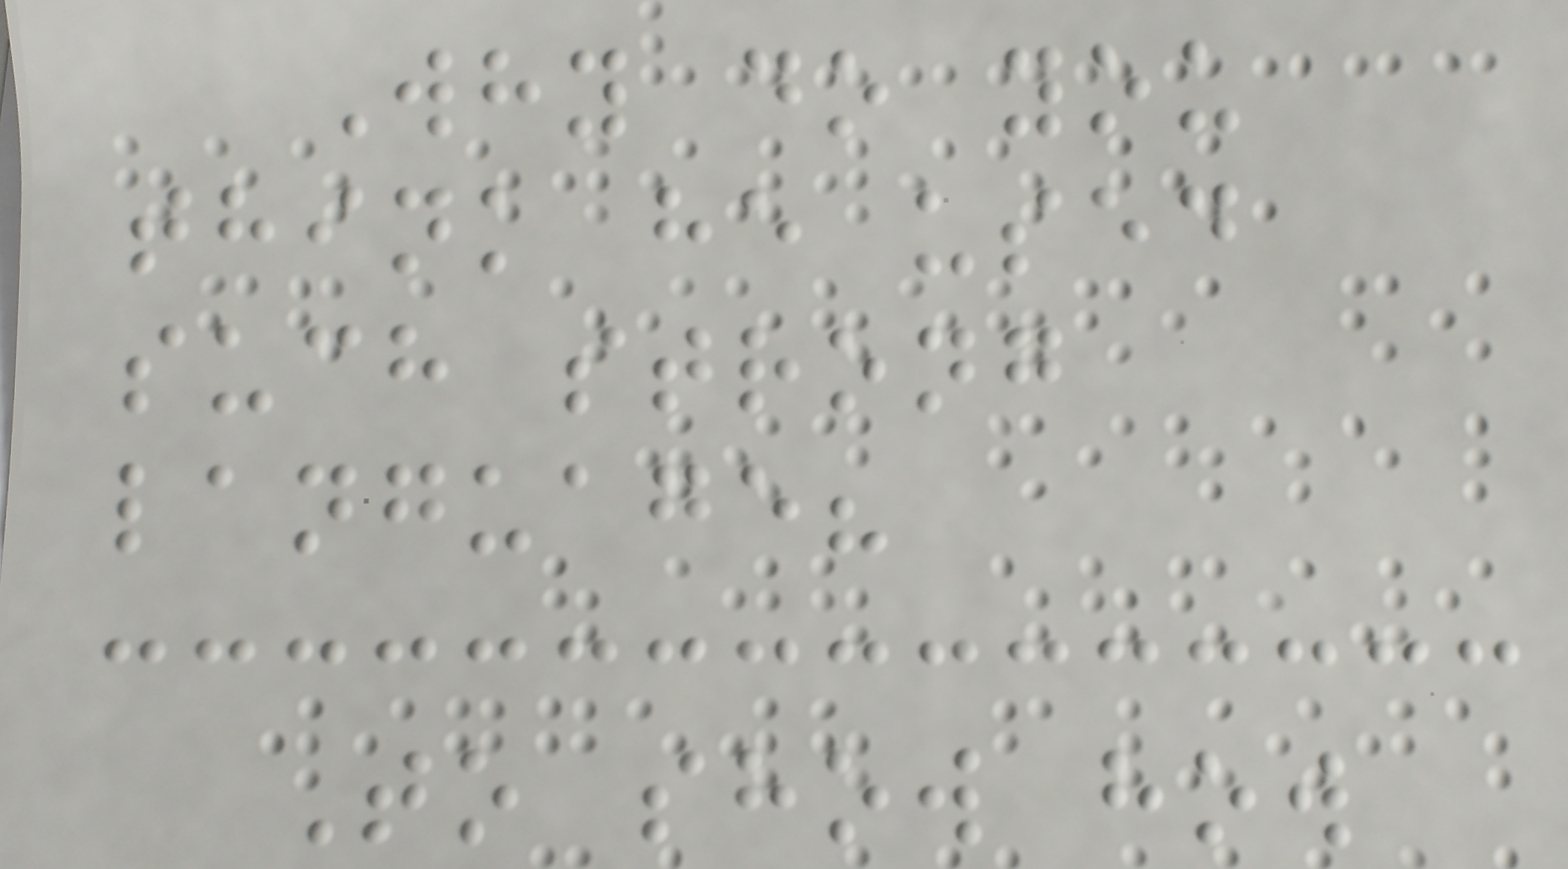Why do you
think he used
such strong
language?
To show how
